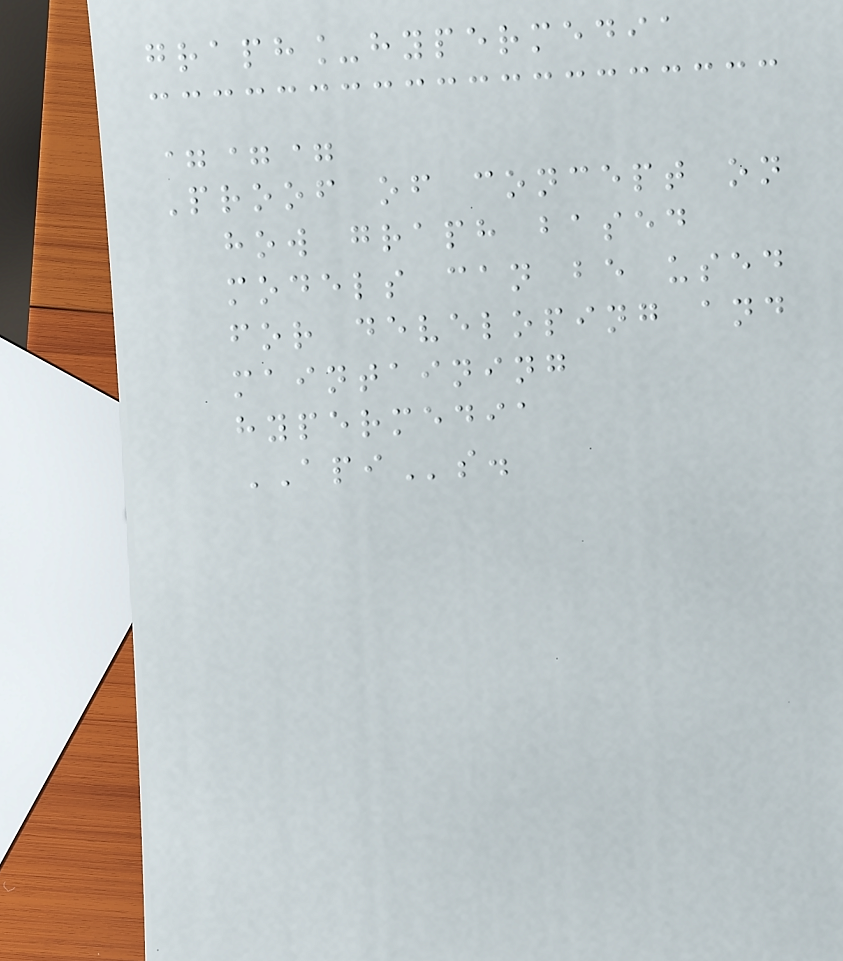graph_hypermedia
===
Proof of concept on
how graph based
models can be used
for developing and
maintaining
hypermedia
APIs.
